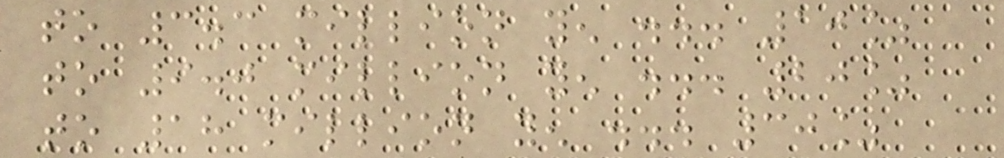to 3.3 million yen ... 10%
to 9.0 million yen ... 20%
to 18 million yen ... 30%
